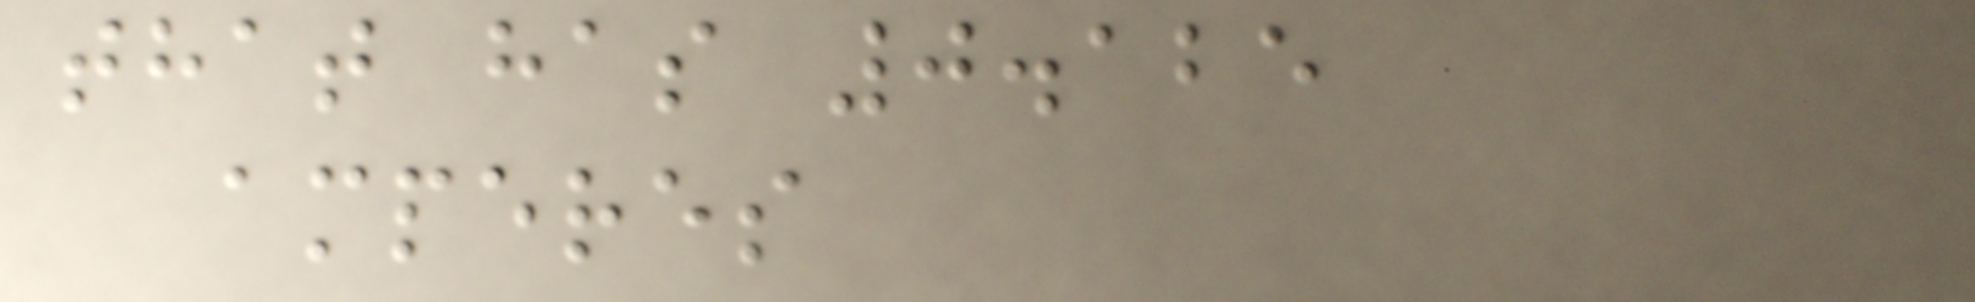that has 0.125
amperes
